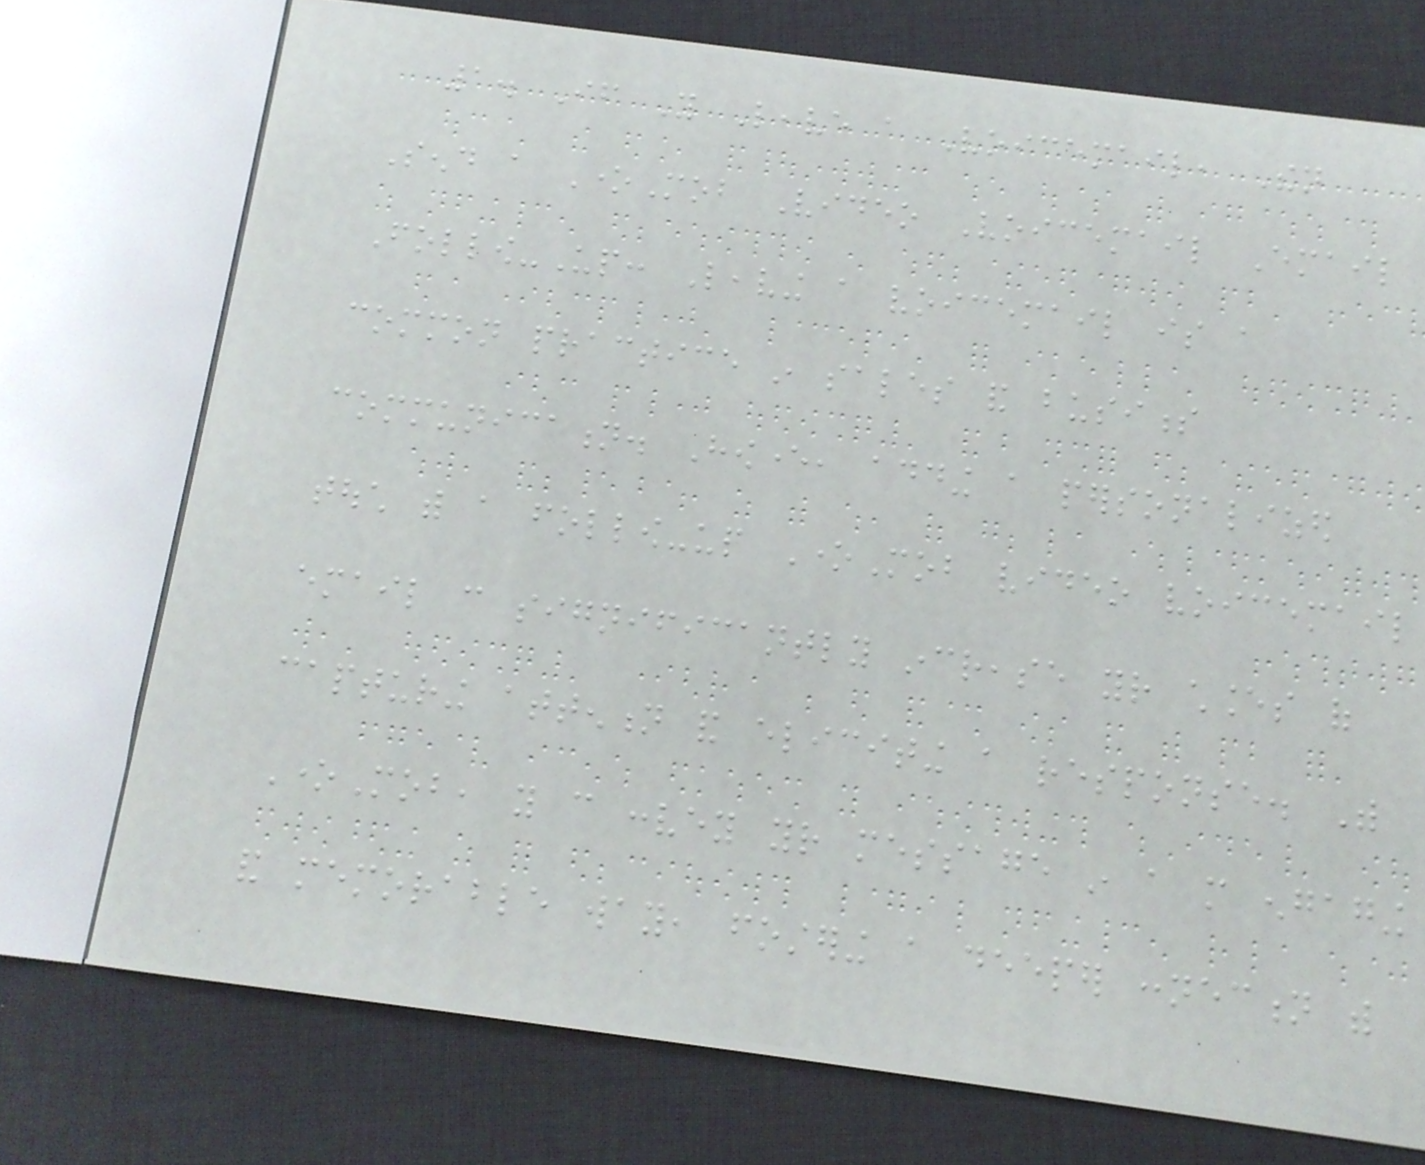1. If You Leave a Voicemail, Then
Send a OneMob Video Voicemail Email
Follow-Up: Leaving a voicemail is a
common practice in sales and business
communication. However, adding a personalized
touch with a follow-up OneMob video voicemail
email can significantly increase your chances of
capturing attention and eliciting a response. With
OneMob, you can convey your message in a more engaging
and memorable way, fostering a deeper connection with
